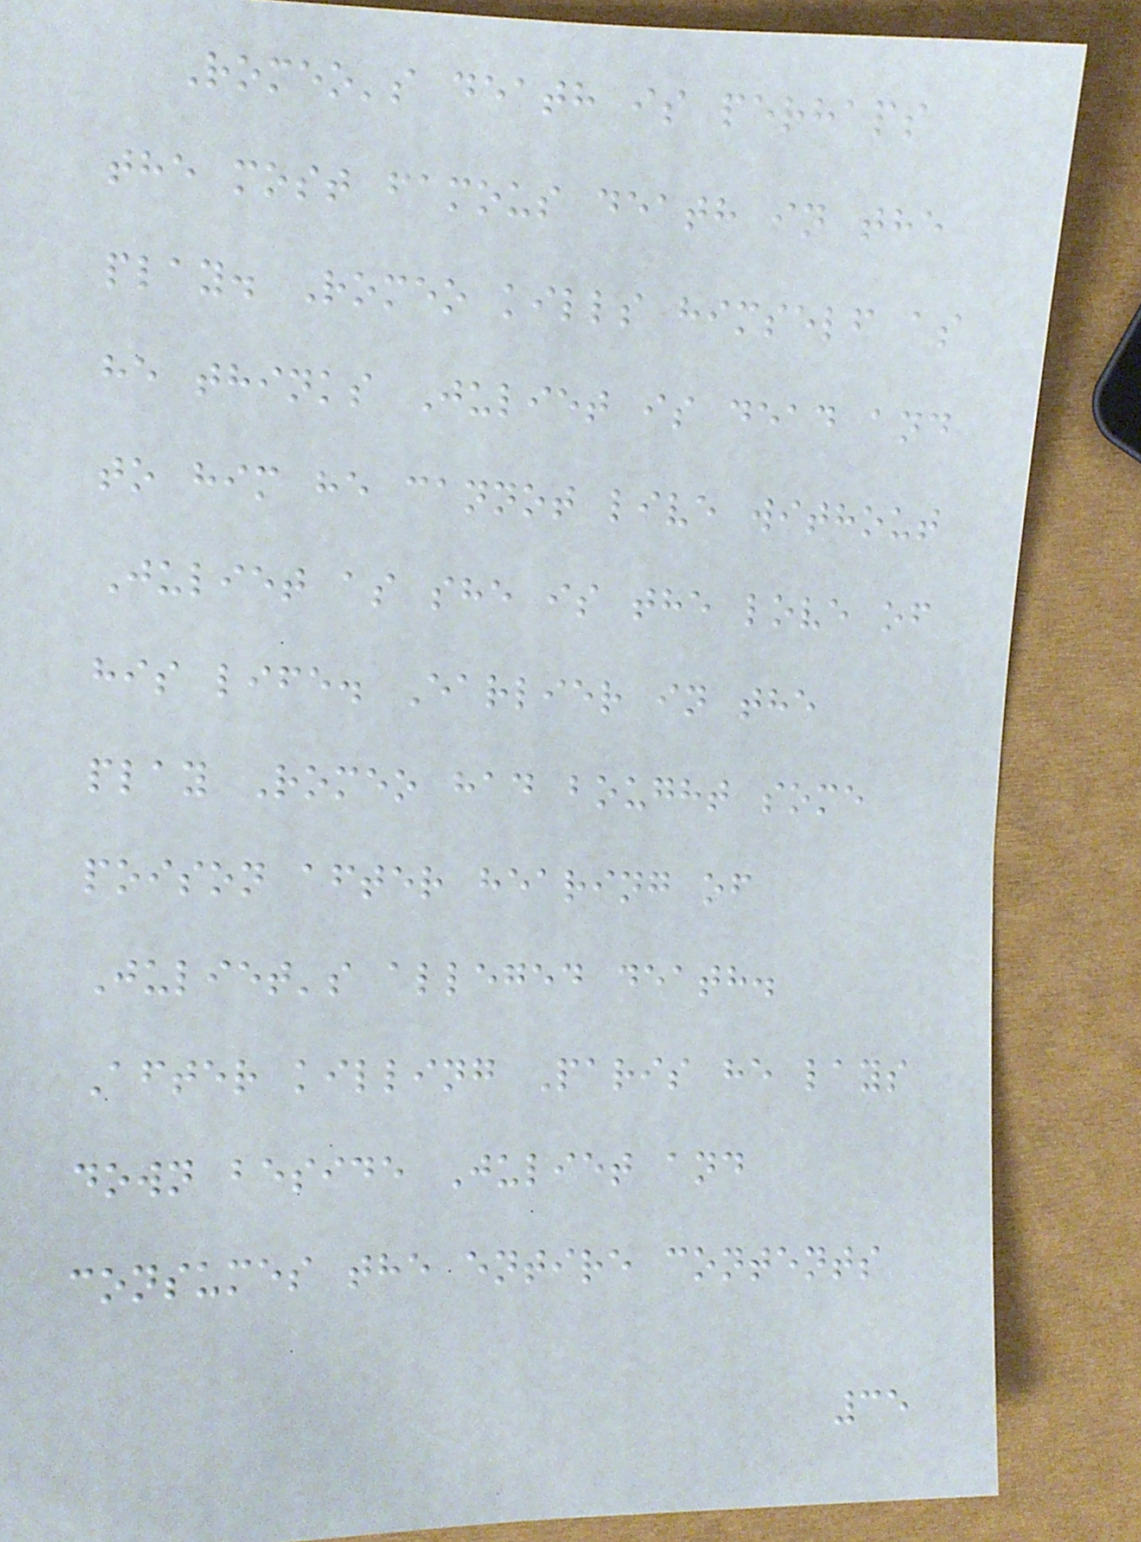Romeo's death is perhaps
the most famous death in the
play. Romeo kills himself as
he thinks Juliet is dead and
to him he cannot live without
Juliet as she is the love of
his life. Earlier in the
play Romeo had bought some
poison after hearing of
Juliet's alleged death.
After killing Paris he lays
down beside Juliet and
consumes the entire contents
35
